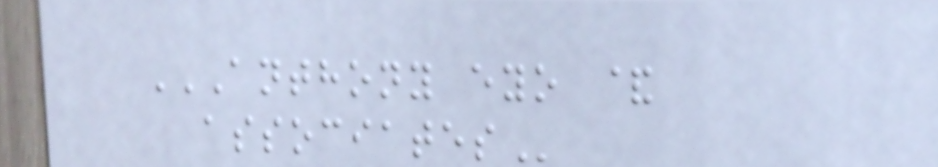ANTHONY EYO &
ASSOCIATES
